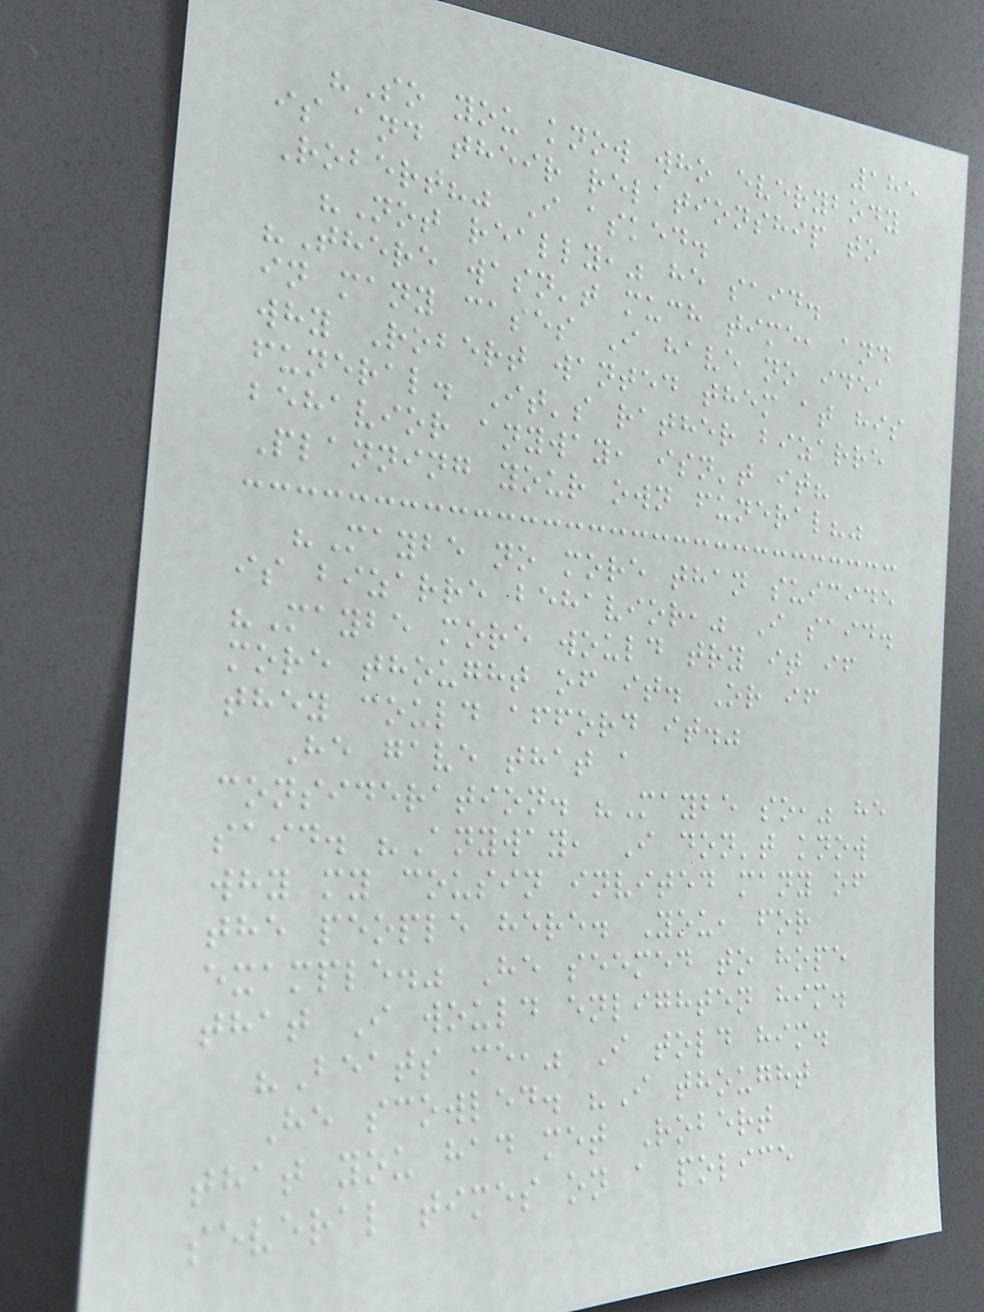185
"So you know who everybody
is and their relationship to
Robert?" I asked.
"Not really," he said.
"There wasn't much time, and
in many cases I have no idea
why Robert wanted them at his
funeral. It's rather bizarre
behavior anyway, isn't it?
Planning your own funeral?"
"Maybe no more than suicide
is bizarre behavior," I said.
"Maybe more would try it if
more thought of it. Or if
they could afford it."
He gave that a
consideration. "Maybe so," he
said. "Anyway, I don't know
why my cousin invited many of
the people here. You, for
example." He seemed to hope
that I would enlighten him.
"Beats me," I told him.
He scowled. "I thought
that you had met Robert
several times on a police
